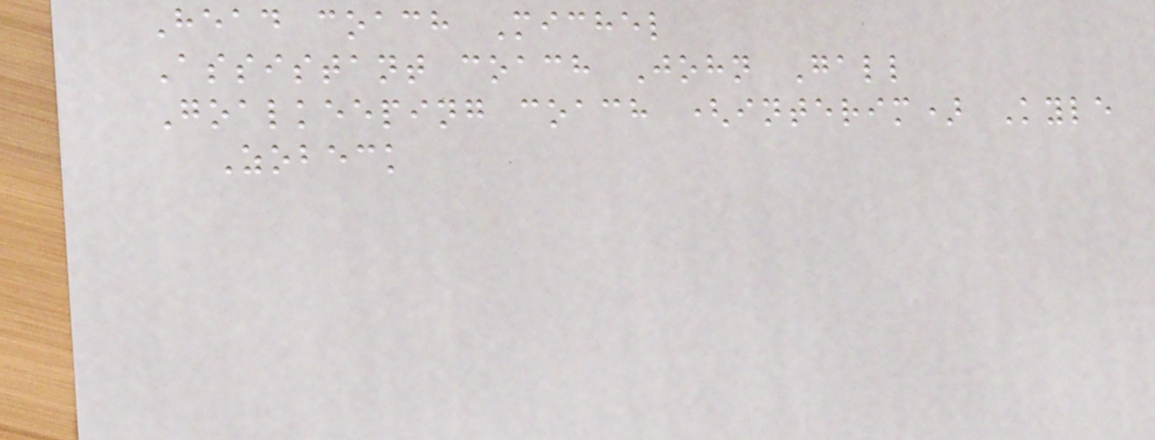Head coach Michel
Assistant coach John Gall
Goalkeeping coach (interim) Kyle
Zobeck
